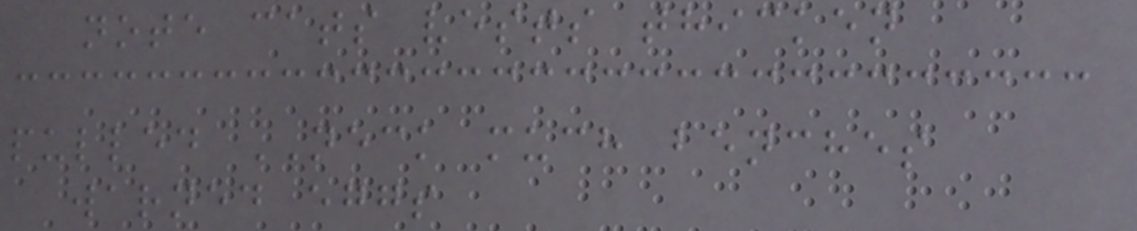note cats vests thicken
pulled NECK much benches
warned eggs
